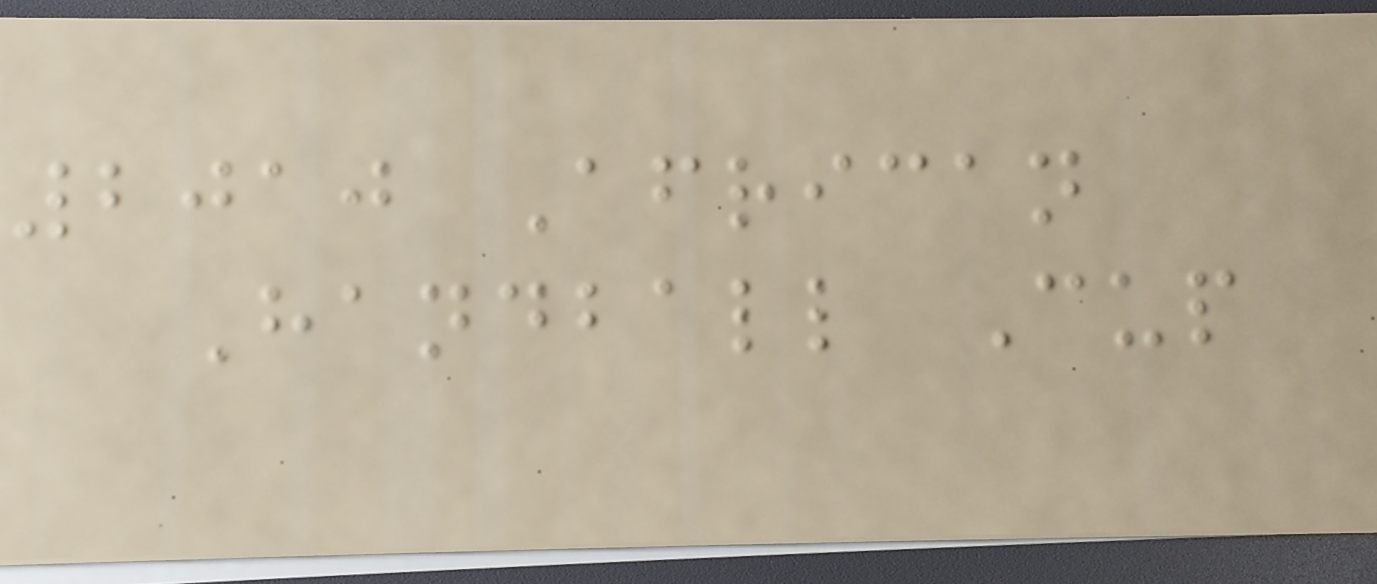2010 African
Handball Cup
